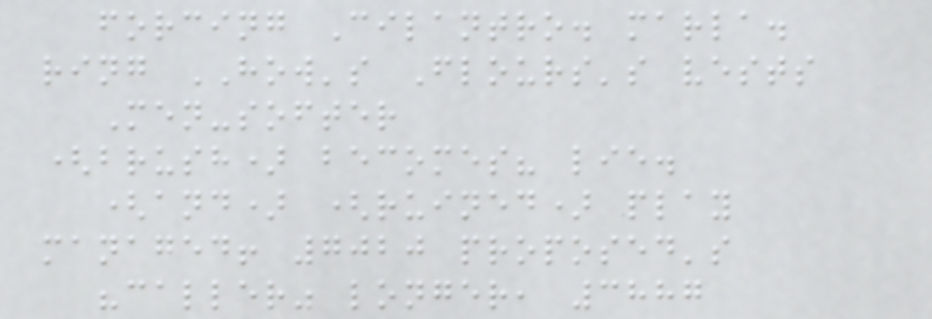forcing Cilantro. marla.
ring HOW's Flours's vests
Men-softer
(brush) becomes? lie.
(and) (ruined) play
managed! 7020 proposed's
"caller" longer, 3887
